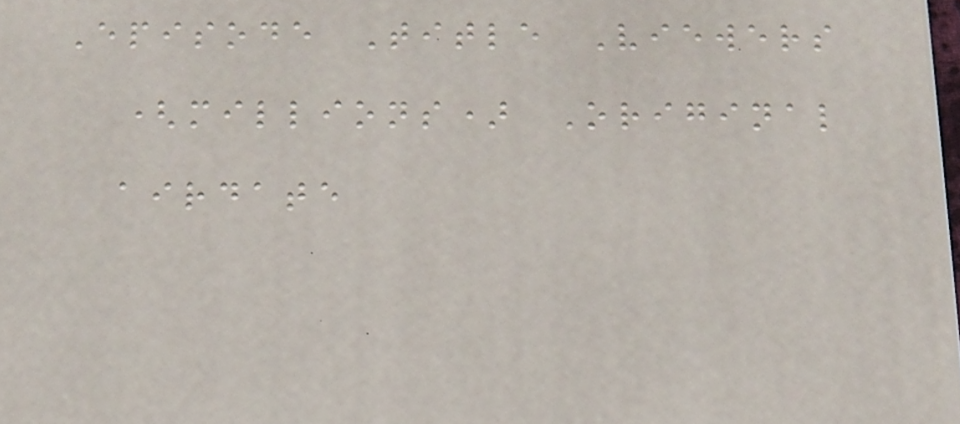Episode Title Viewers
(millions) Original
airdate
